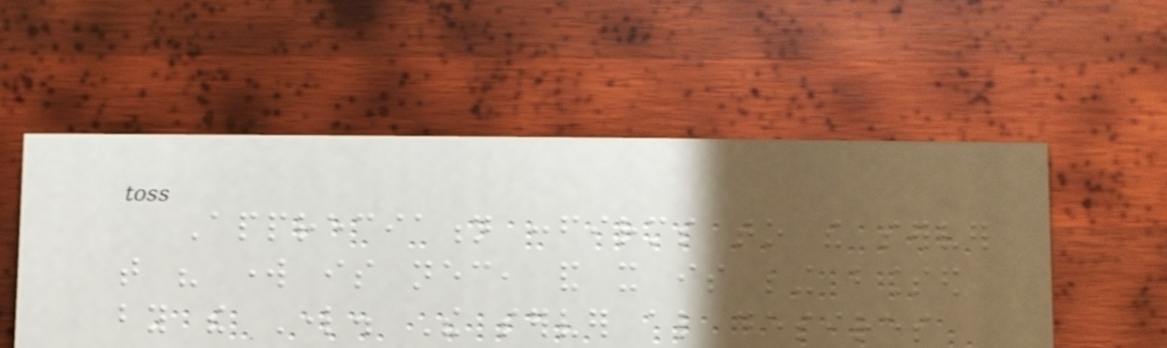Appreciation confirms to the server
that his work is necessary, and it is being blessed
by the Lord. The server also desires
